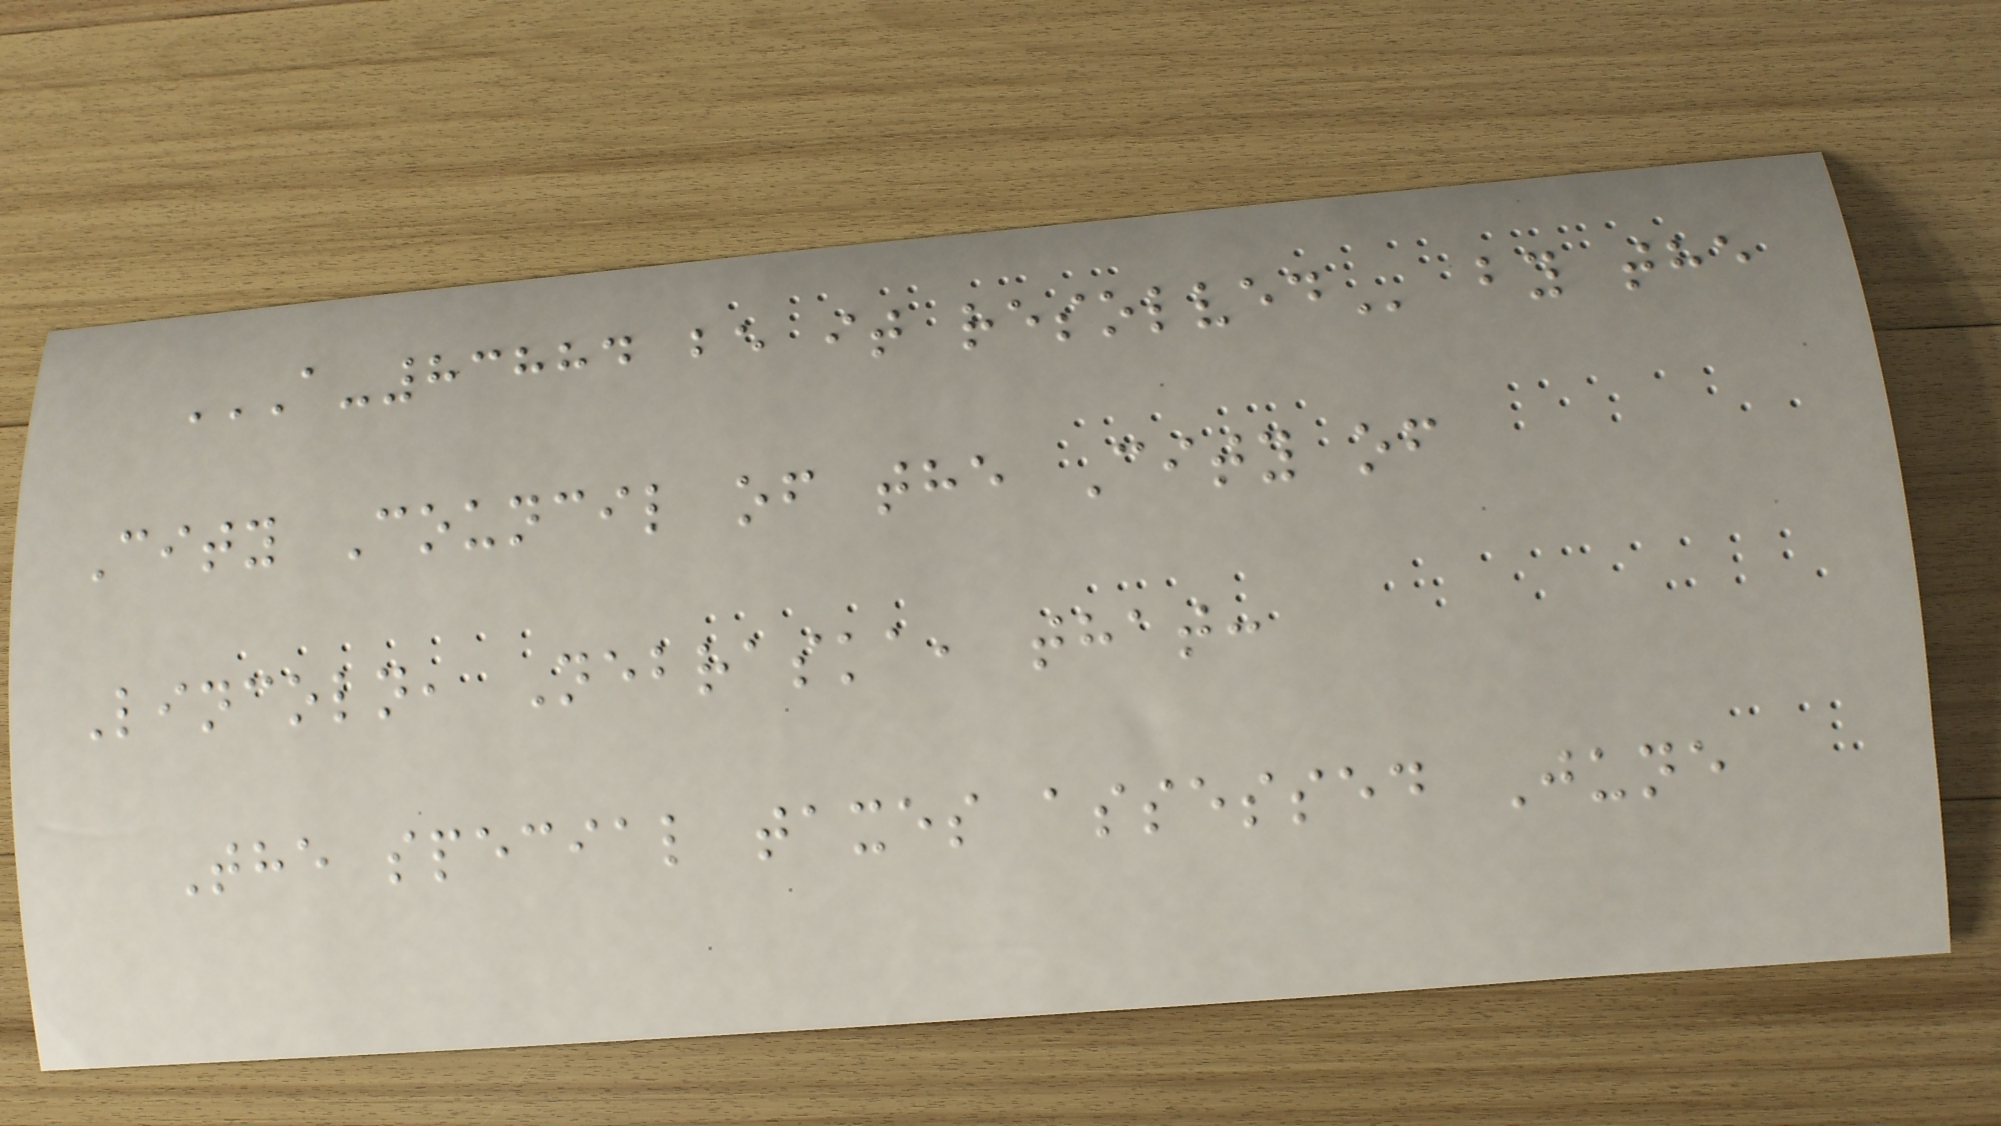A-83884 BE IT RESOLVED by the
City Council of the City of
Lincoln, Nebraska, that:
The special taxes assessed June
